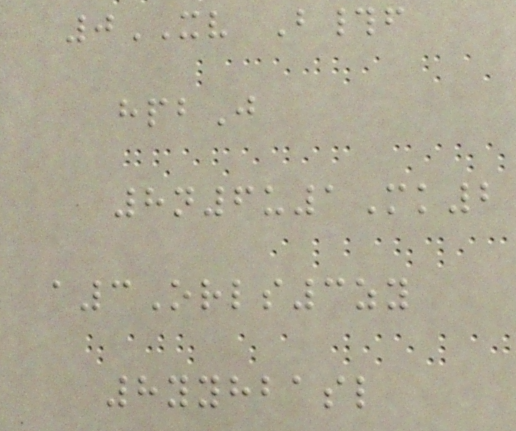0XV B#f
hpbJ
8n6u1Mk2
a3Orls3zy
8yyhbasl
